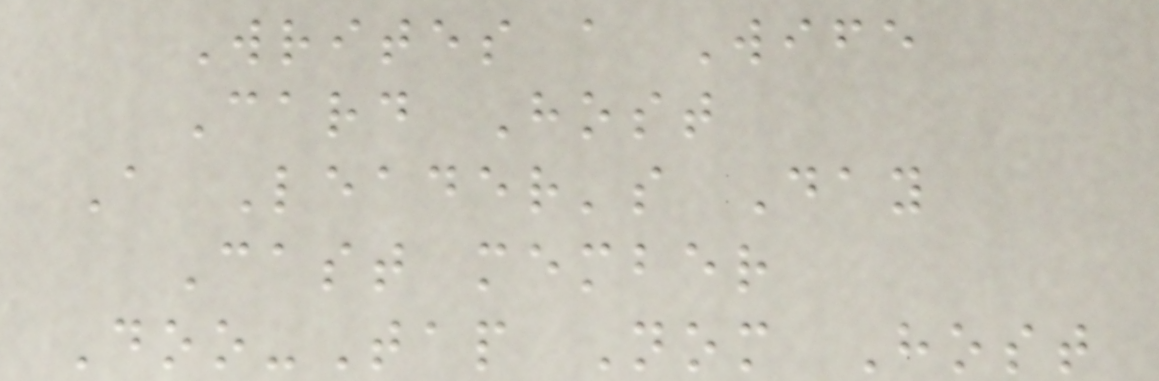Writes a Wife
Card Host
A Leader's Day
Cast member
Doo-Tap Nom Host
